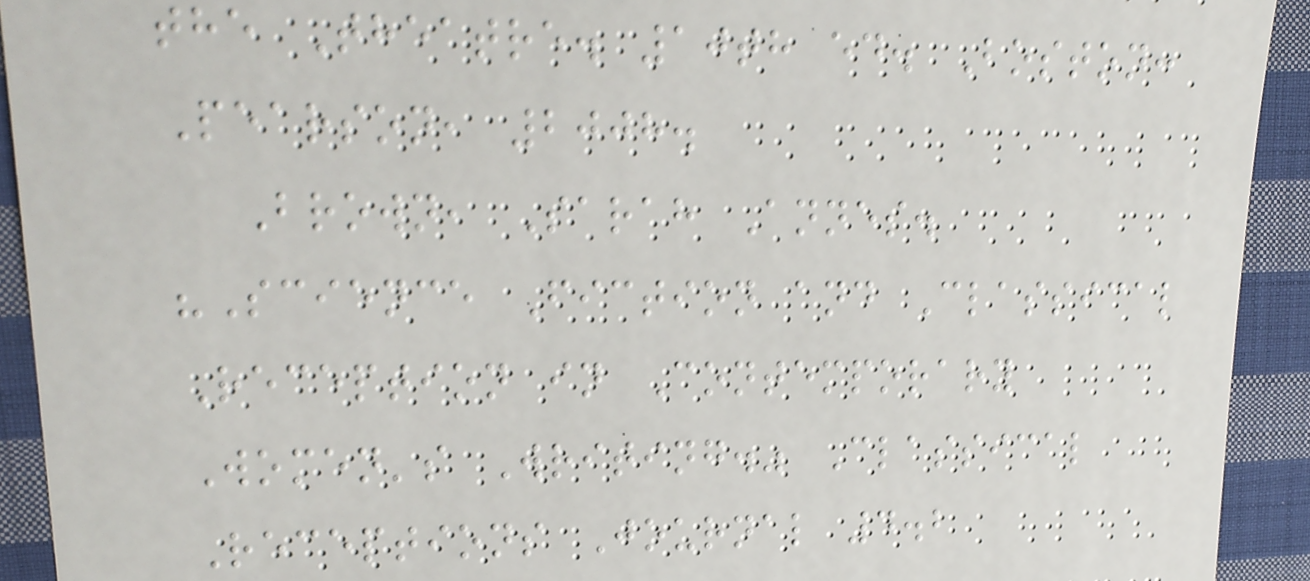the Theatre. 10th ed. Boston:
Pearson, 2008.
Brown, Sarah Annes.
"Science Fiction and Classical
Reception in Contemporary
Women's Writing." Classical
Receptions Journal 4.2
